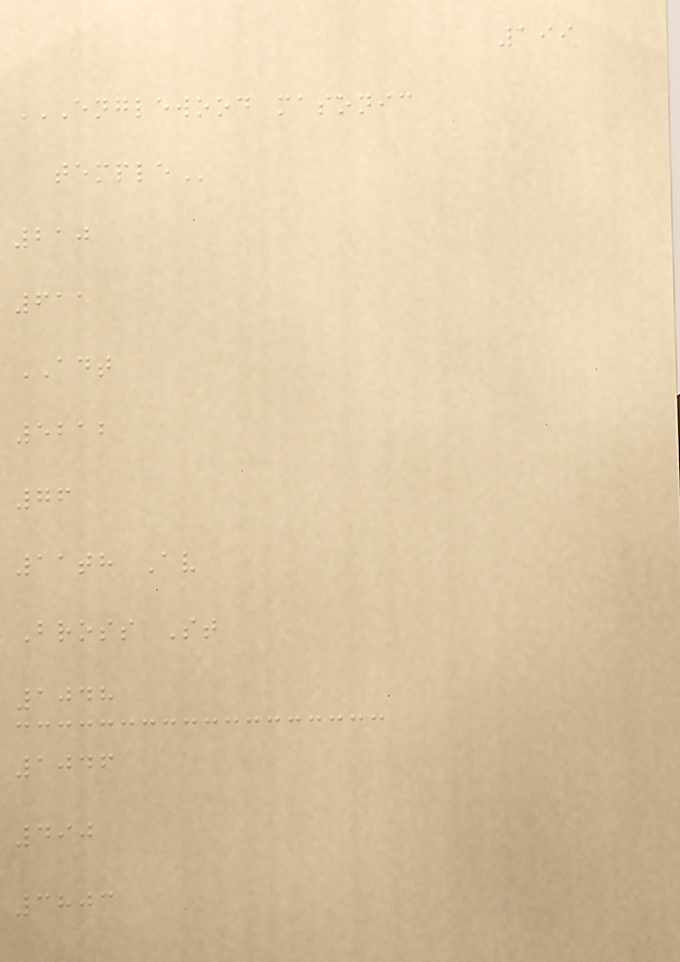199
ENGLEWOOD MASONIC
TEMPLE
210
611
ADT
5212
76
11th Av
Bross St
1048
1046
490
3803
